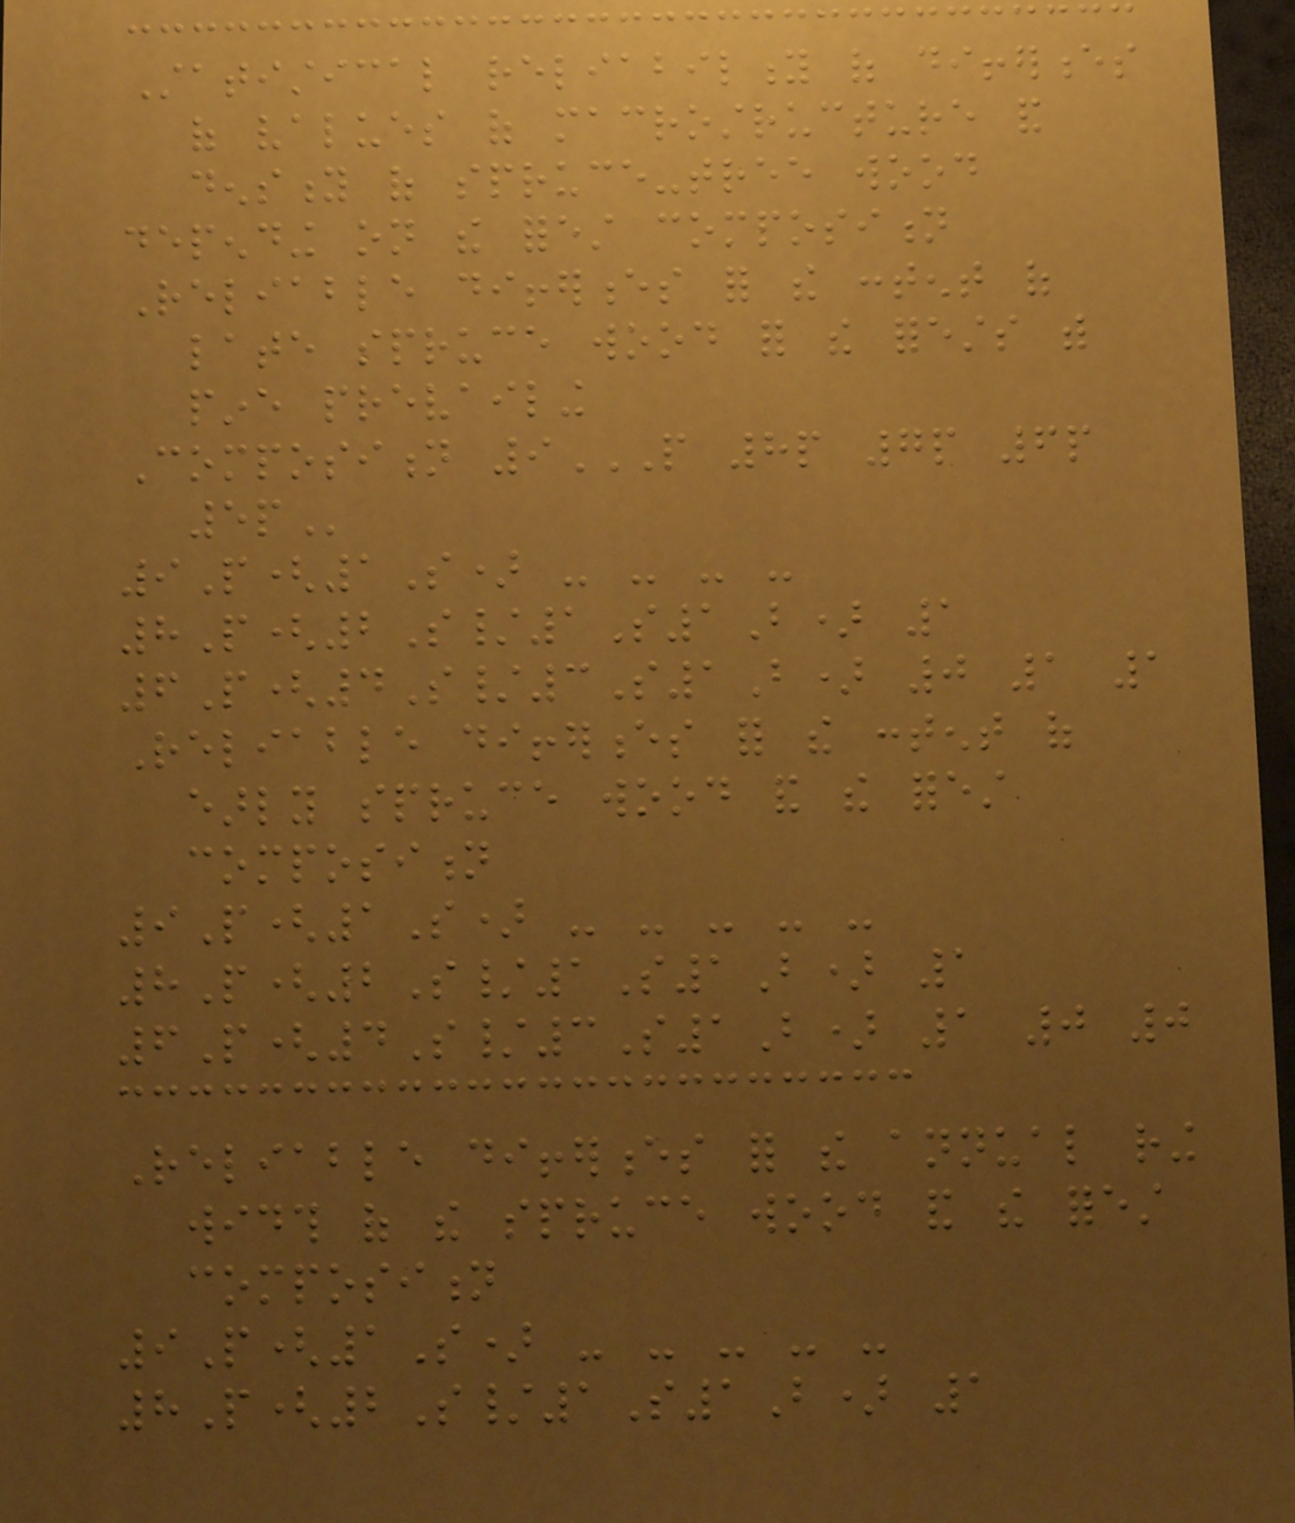Statistical reliability of differences
of values of macrostructure and
density of spruce-tree wood
depending on the forest composition
Reliable differences for the content of
late spruce wood for the forests with
pine prevailing
Composition 9P 8P 7P 6P
5P
9P(1S) - - - -
8P(2S/1S1B) 1
6P(4S/3S1B) 0 1 1
Reliable differences for the content of
early spruce wood and the forest
composition
9P(1S) - - - - -
8P(2S/1S1B) 1
6P(4S/3S1B) 1 0 0
Reliable differences for the annual ring
width of the spruce wood and the forest
composition
9P(1S) - - - - -
8P(2S/1S1B) 1
